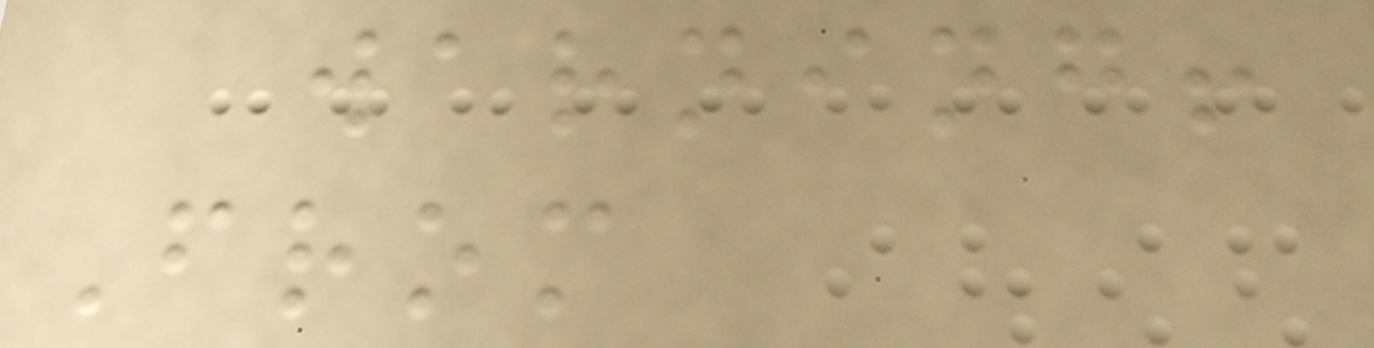warning!
From
